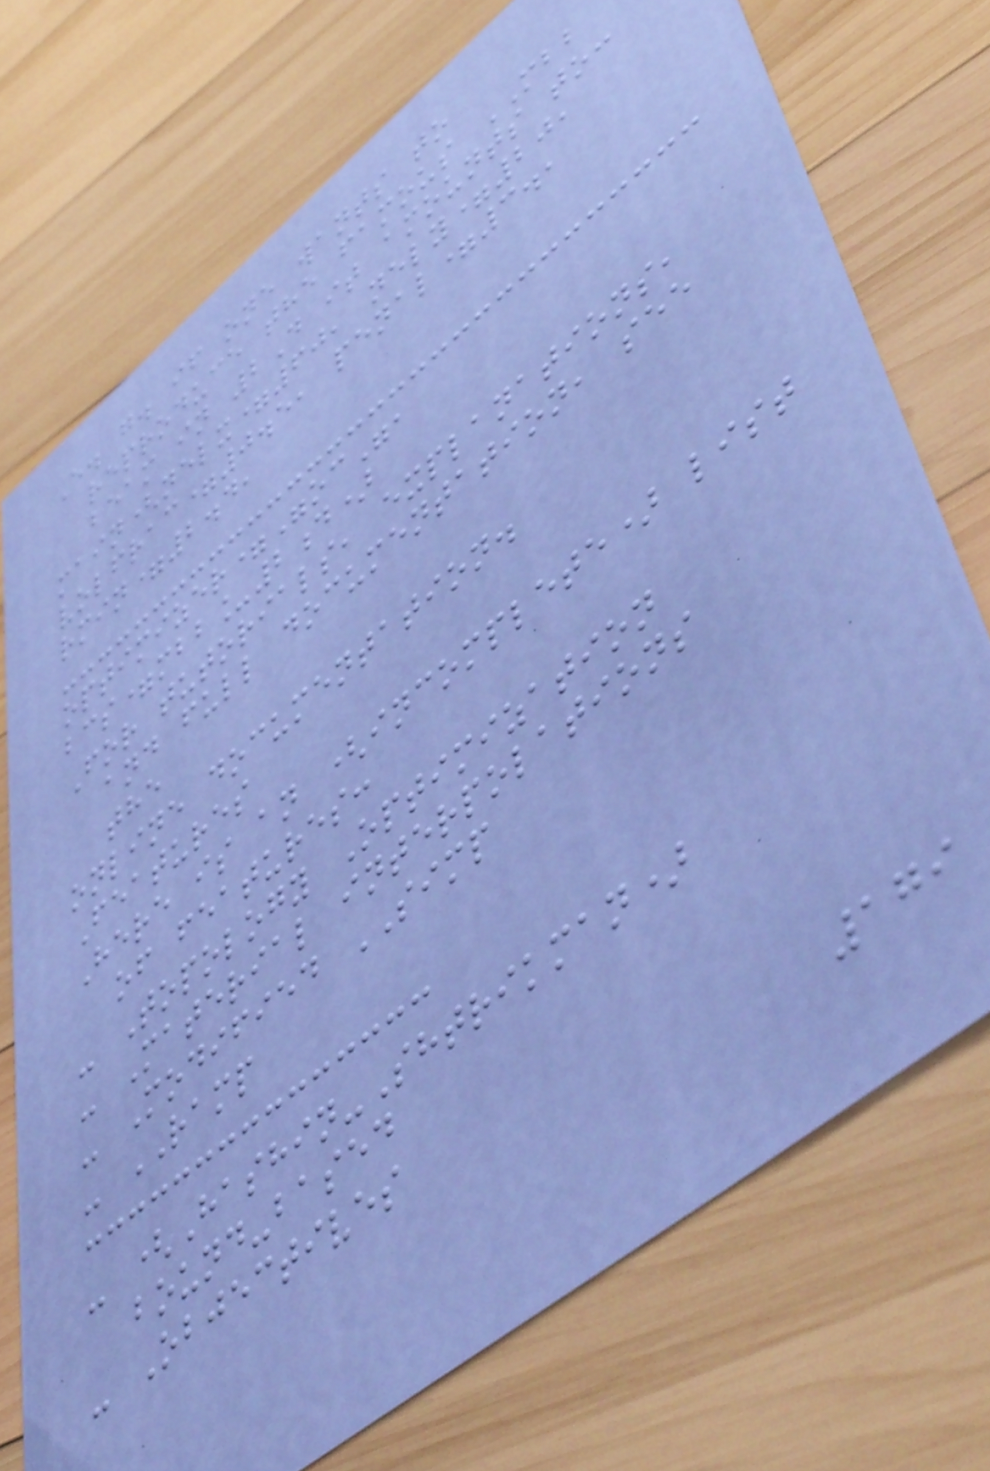E. g. if one wants to
reproduce the famous MBB
beam in 2D it amounts to:
main(nelx=60, nely=20,
volfrac=0.5, penal=3.,
rmin=2.4,
optimizer="oc",
bcs=mbb_2d)
For tutorials, explanations,
and full documentation, see
the
online documentation.
Features
Here is an (incomplete) list
of features:
- Topology Optimization
- Material interpolations
- Modified SIMP
- RAMP
- (Hashin-Shtrikman)
bound-based
- Objectives
179
